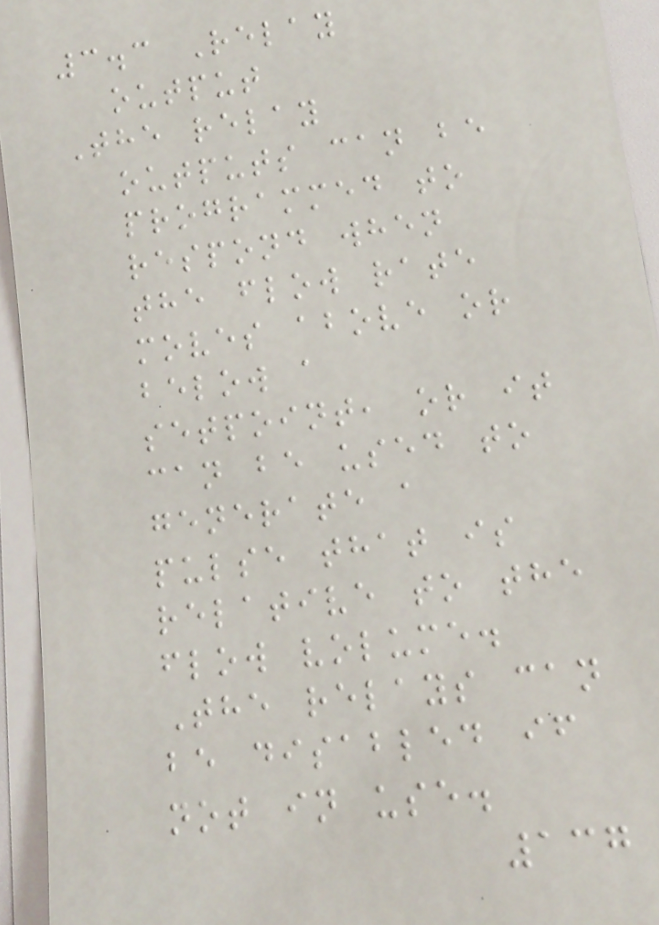3.3 Relay
output
The relay
outputs can be
programmed to
respond when
the flow rate
moves above or
below a
setpoint, or it
can be used to
generate a
pulse that is
relative to the
flow volume.
The relays can
be disabled if
not in use.
137
